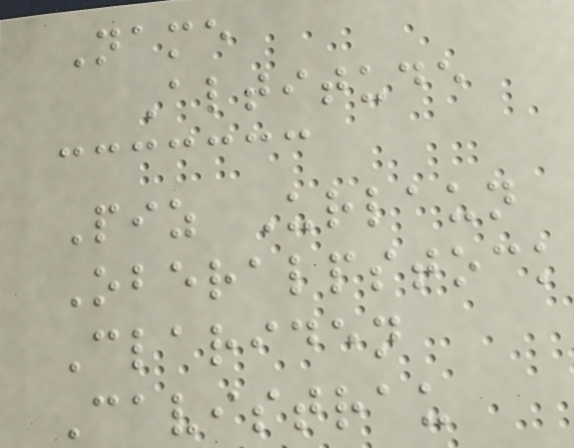Name
Altitude
Piz Urlaun
Oberalpstock
Clariden
Cavistrau
